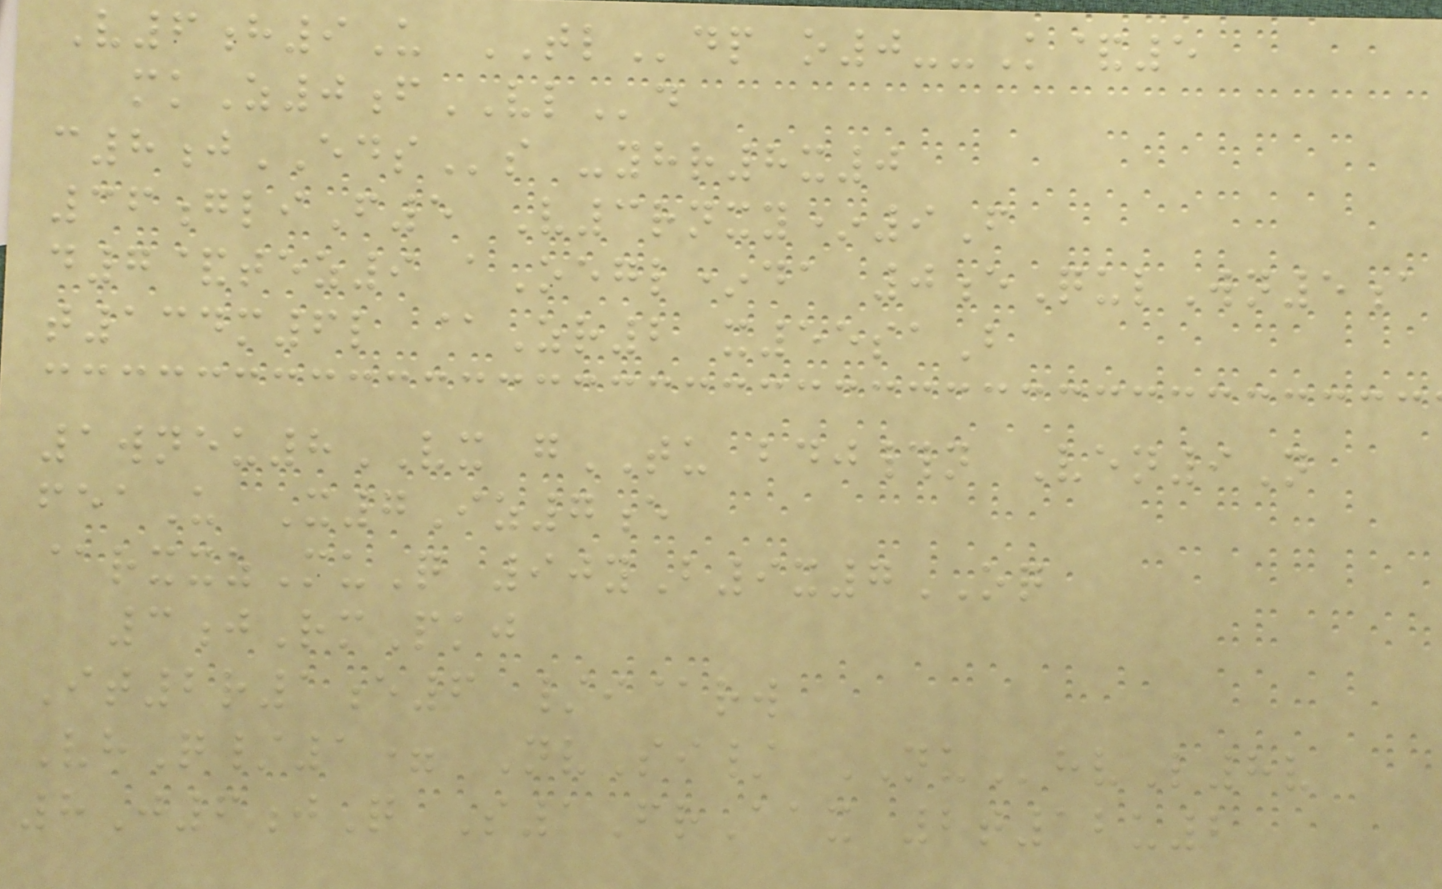V6h9U TLdp o0--K&5
mkZ0fVLd
c8jEDSs -yhr8x0
36gliF5 V3rnxy*9F
d7&tez9 aOegl*da 0eQulWn5a
t134m6l @Zr2 x55saB
1wneu8VX gTU bdj#n Ven9N
feaU X7Iz7e
@rxxzMuQ 90yB9x7OQ
3jRmPkj
It2r1e6 /i@rw
VhQ/1= NvSi/ NUhvL8v
8J6jQ S1FrAax 2t12u2
